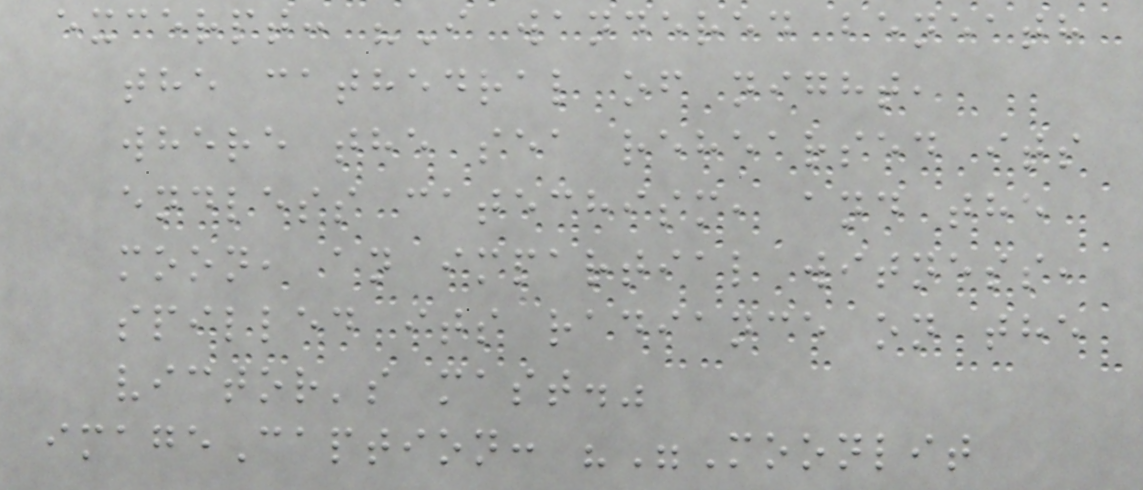excerpt: "I wandered beneath
the cathedral of night,
where the sea rehearsed its
endless catechism, and the
moon, an impartial witness,
spilled its radiance on the
victor's mast."
imageCaption: ""Moonlit
